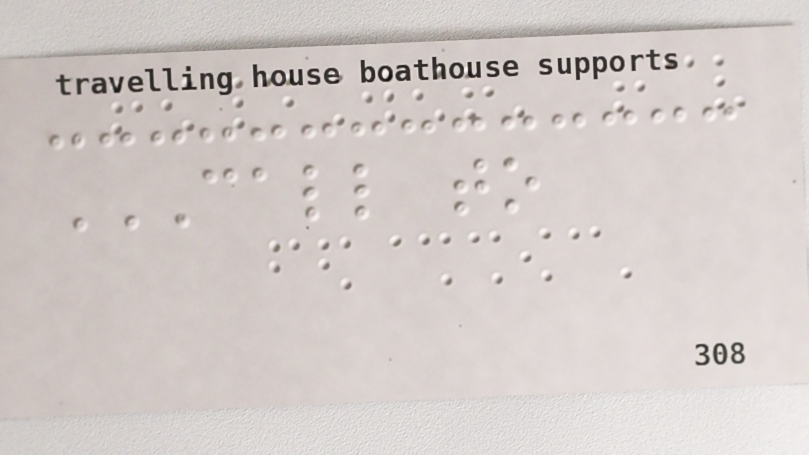CALL TO
